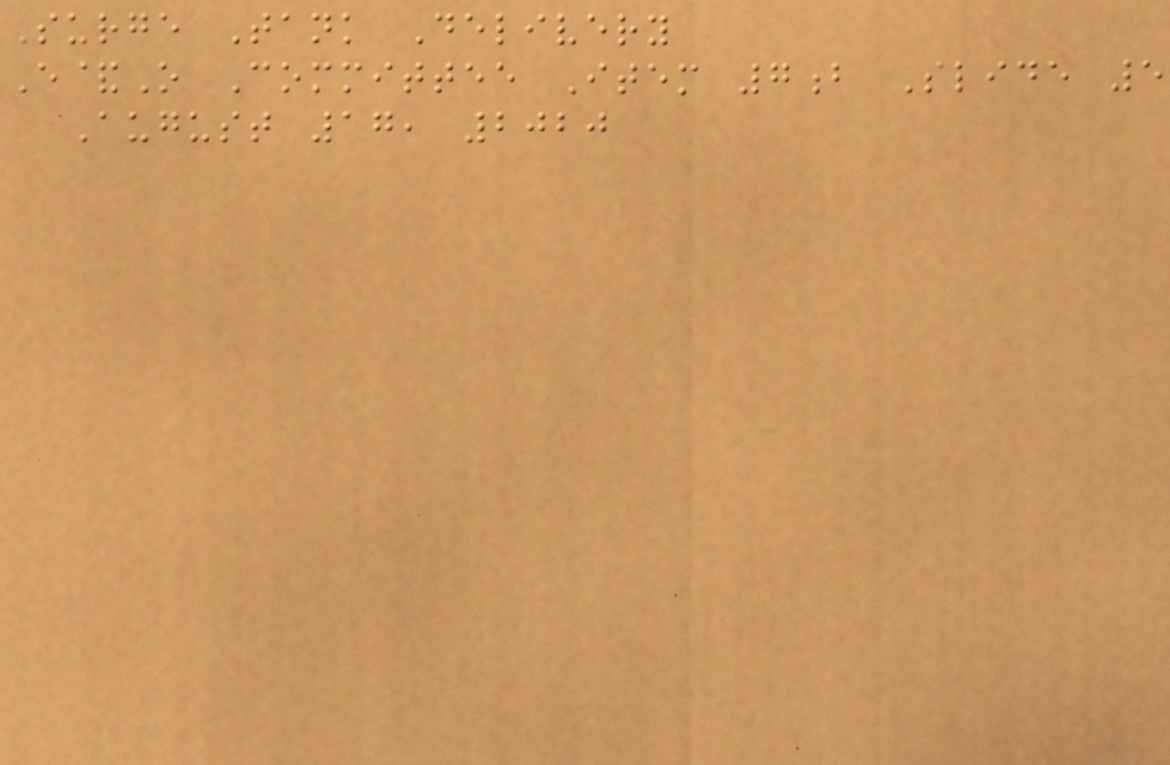Surge Tank Delivery
E&O Committee Item 7b Slide 5
August 17, 2020
